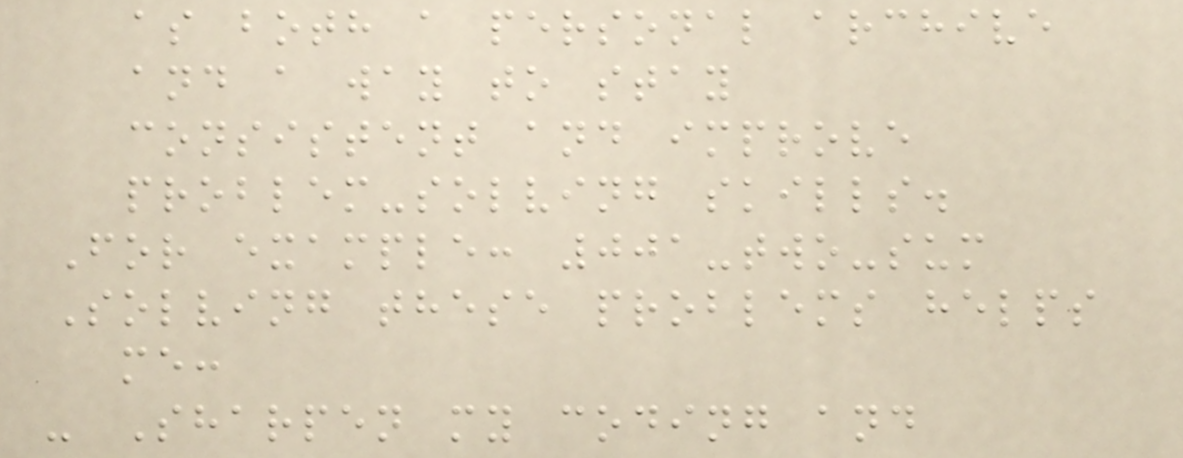as both a personal archive
and a way to stay
consistent and improve
problem-solving skills.
For example: 001-two-sum
Solving these problems helps
me:
- Sharpen my coding and
